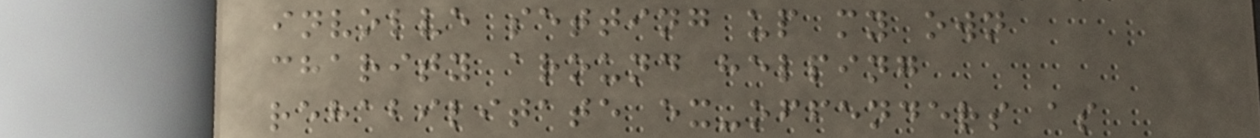involve setting up my own
charity around helping
rehabilitate ex-offenders as
